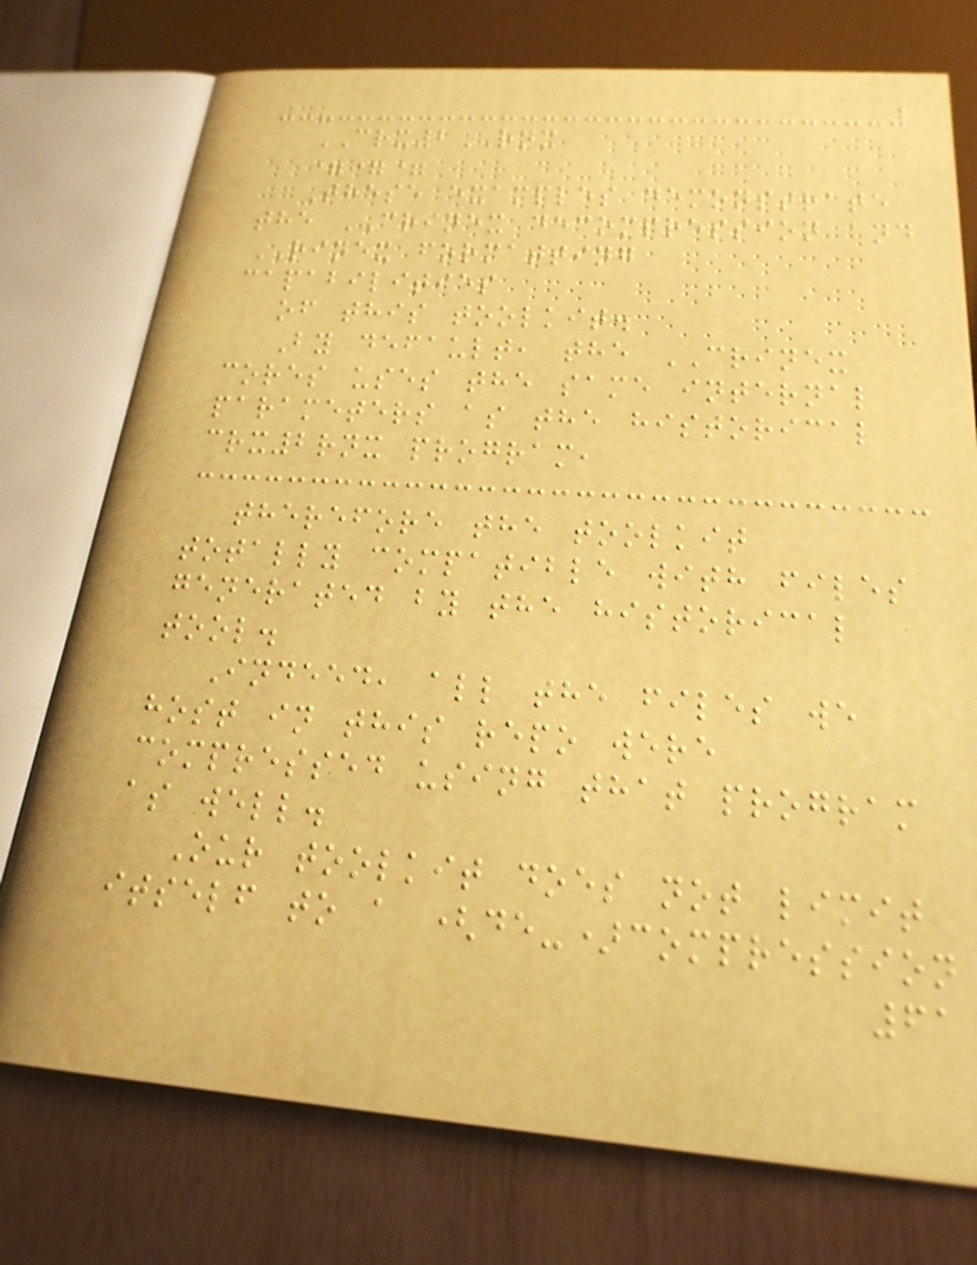CRX2RNX
===
These examples demonstrate
the CRINEX decompression and
RINEX formatting
capabilities
of this toolkit.
By default, the CRINEX
cores uses the same internal
parameters as the historical
crx2rnx program,
therefore the toolkit
totally compatible with files
generated by the historical
tool.
Indeed, all the files we
host in this repo were
compressed using that program
as well.
Our toolkit does not limit
itself to a (de-)compression
61
